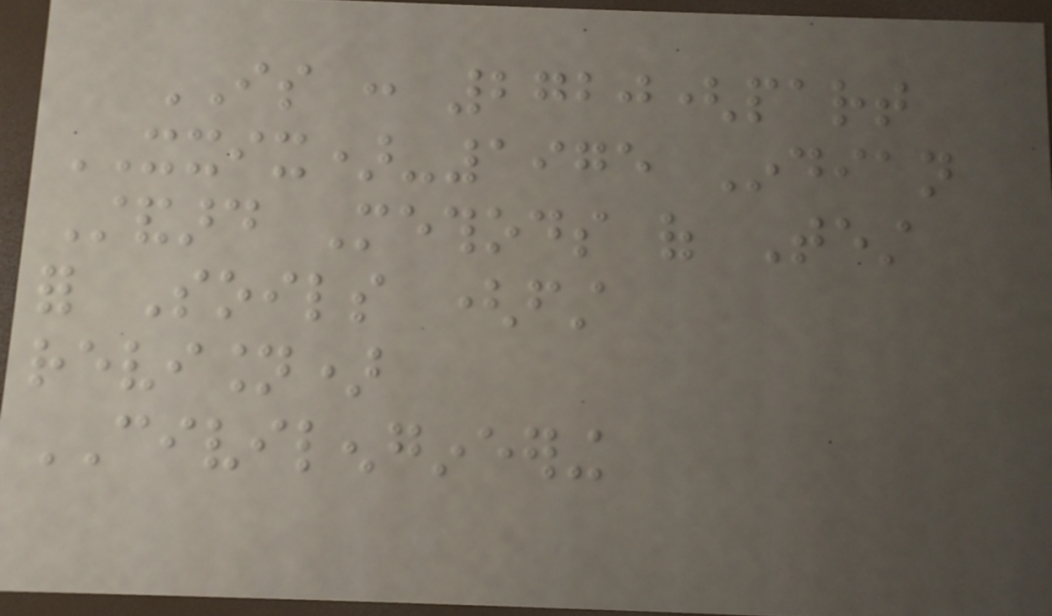IS : 2720(part
XXIX)-1975 Indian
Standard Methods of Test
for Soils (first
revision)
CIVILENGINEERING
